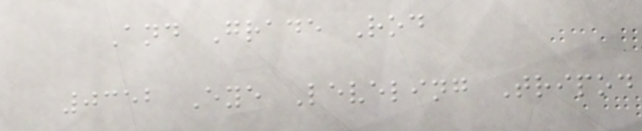And Grade Rod
0352 Eye Leveling Tripod
